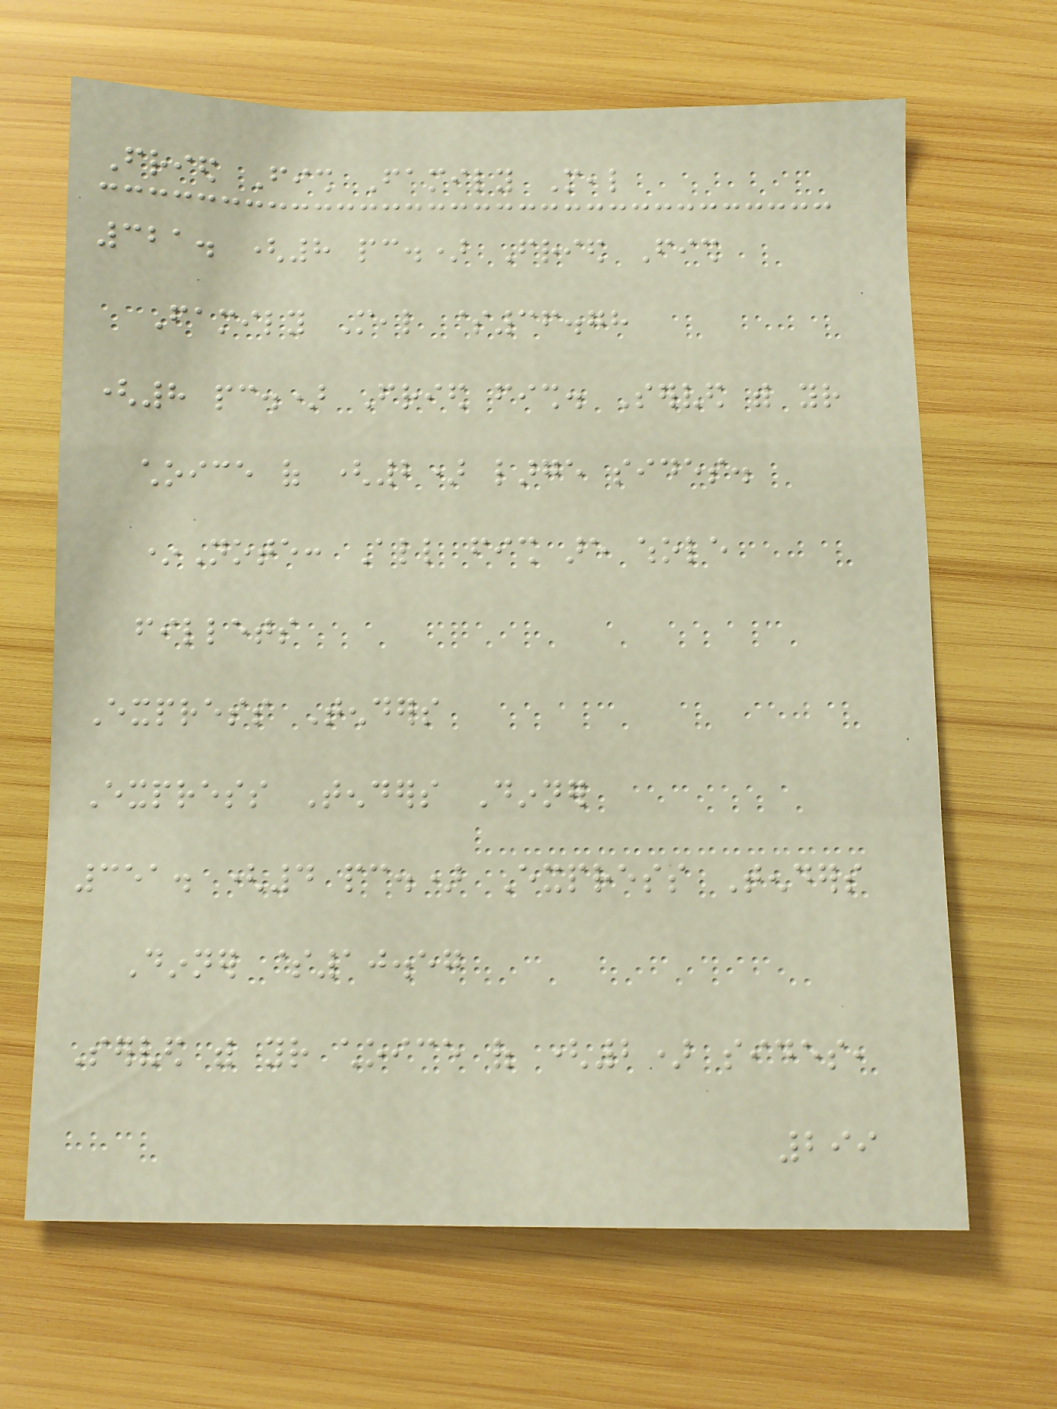Fried Fish Family Meal
321. (8 pc.) Fried Fish
Family Meal $36.78
(8 pc.) Fried fish. Served with your
choice of (2) large sides.
*Note: All fish are whole
fillets
Express Tenders
Express Tenders Dinner
351. (4 pc.) Express Tenders
Dinner $10.57
Served with your choice of (2) sides,
299
